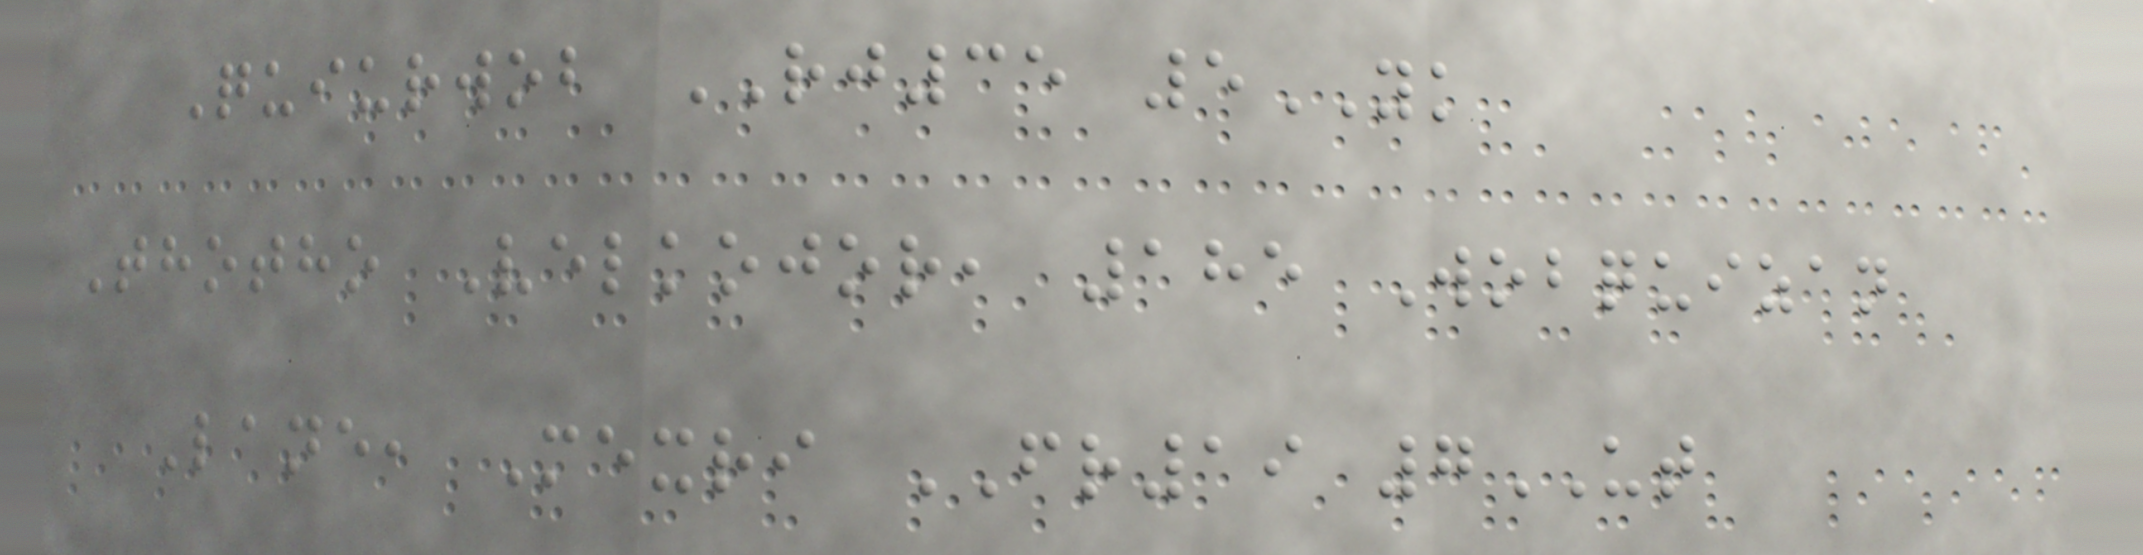Quiurwob RJ35 5YK
Thotho Velkojor, 185 Wobquizan
Lane, Mexri FR19 7UT
